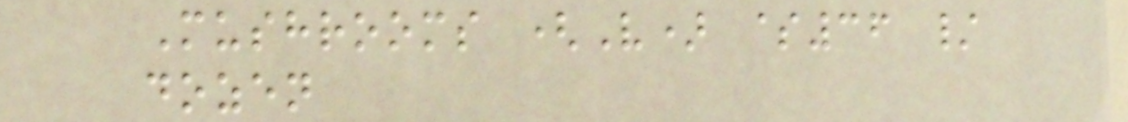Mushrooms (V) $36 /
dozen
